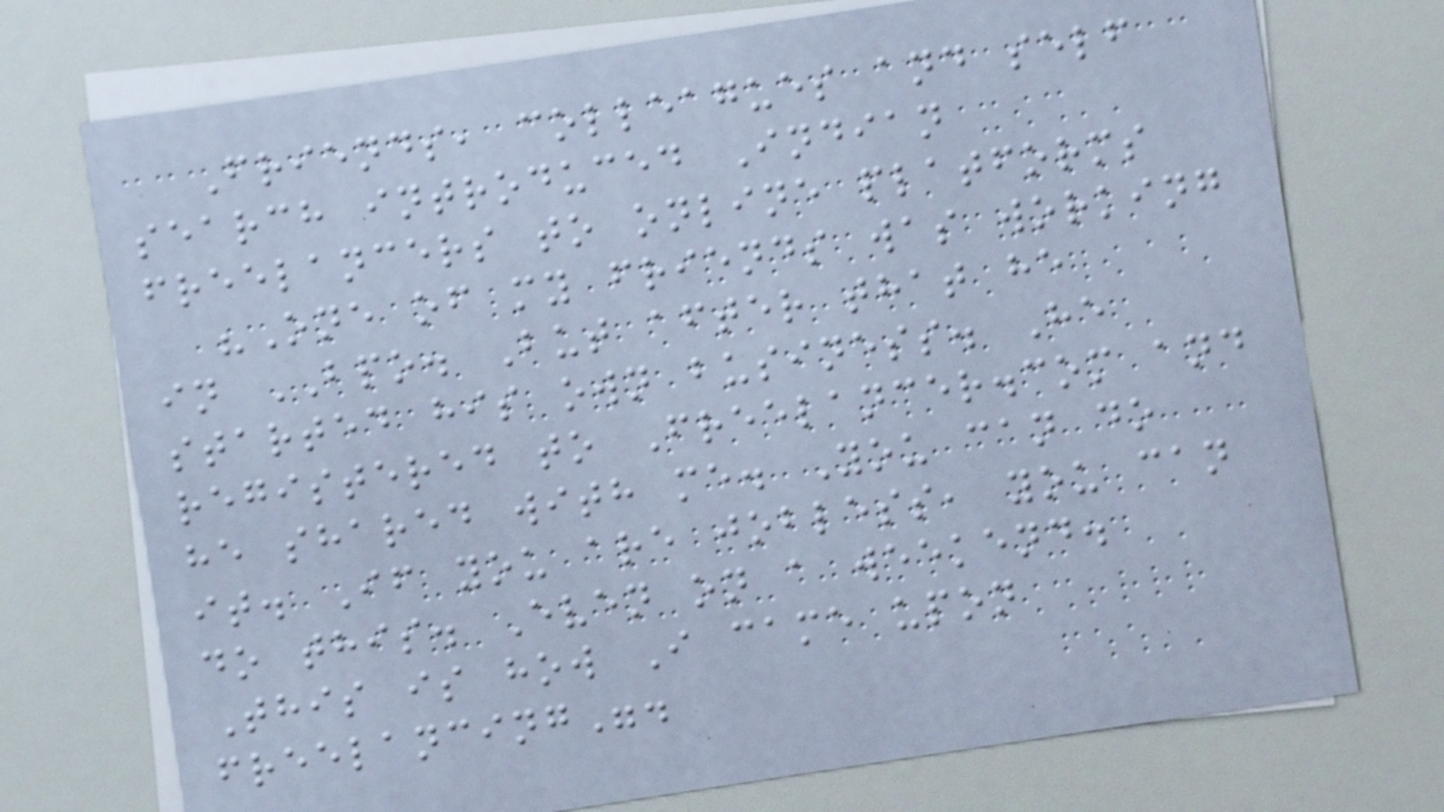Friends, colleagues and self
search introduced Indian
freelancers to online platforms
"One of my friends was working
in BPO. But after that he
started his own business. He
registered to Freelancer.com and
he shared with me. You can do
it. If you are jobless, you can
do this. Even on a weekend.
This is how I came upon
freelancing".
